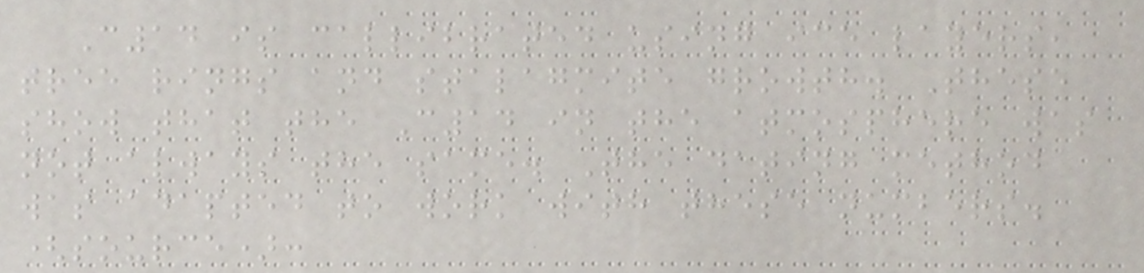C14 is callibrated using ice layers,
tree rings and stalagmite growth. These
show that the C14 in the atmosphere was
not always the same. The dating method
was adapted to work with these numbers.
(source):
